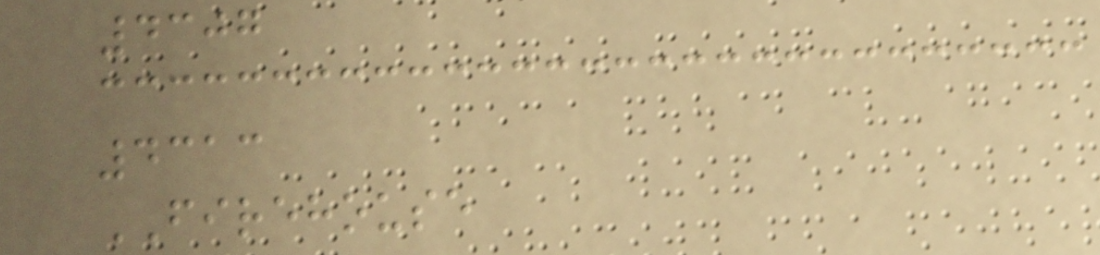4307
4313
FIREHOUSE
